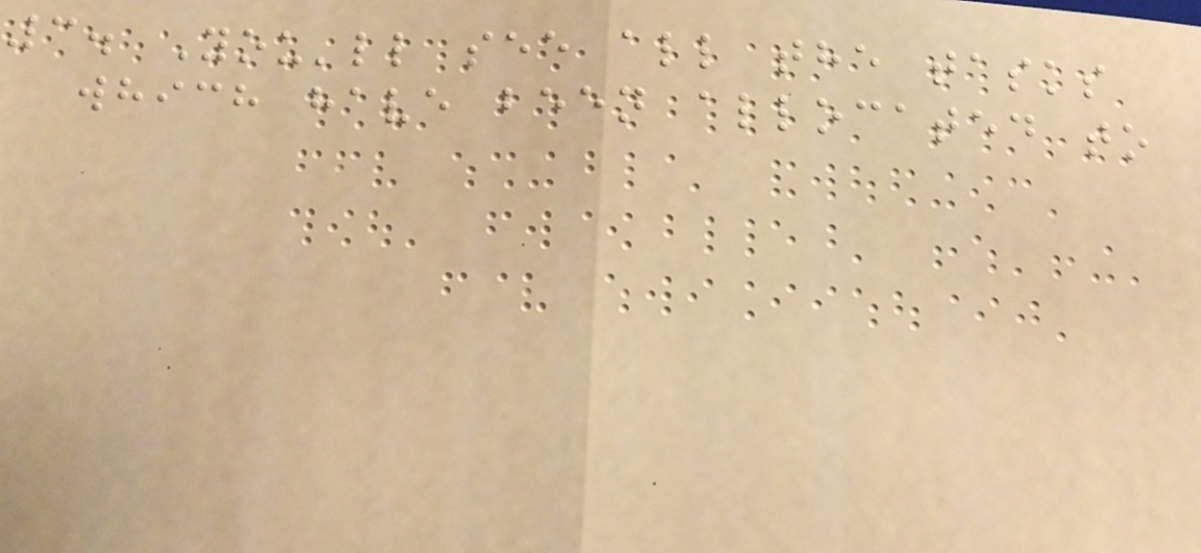3. You'll see all the tasks
which have been allocated to
